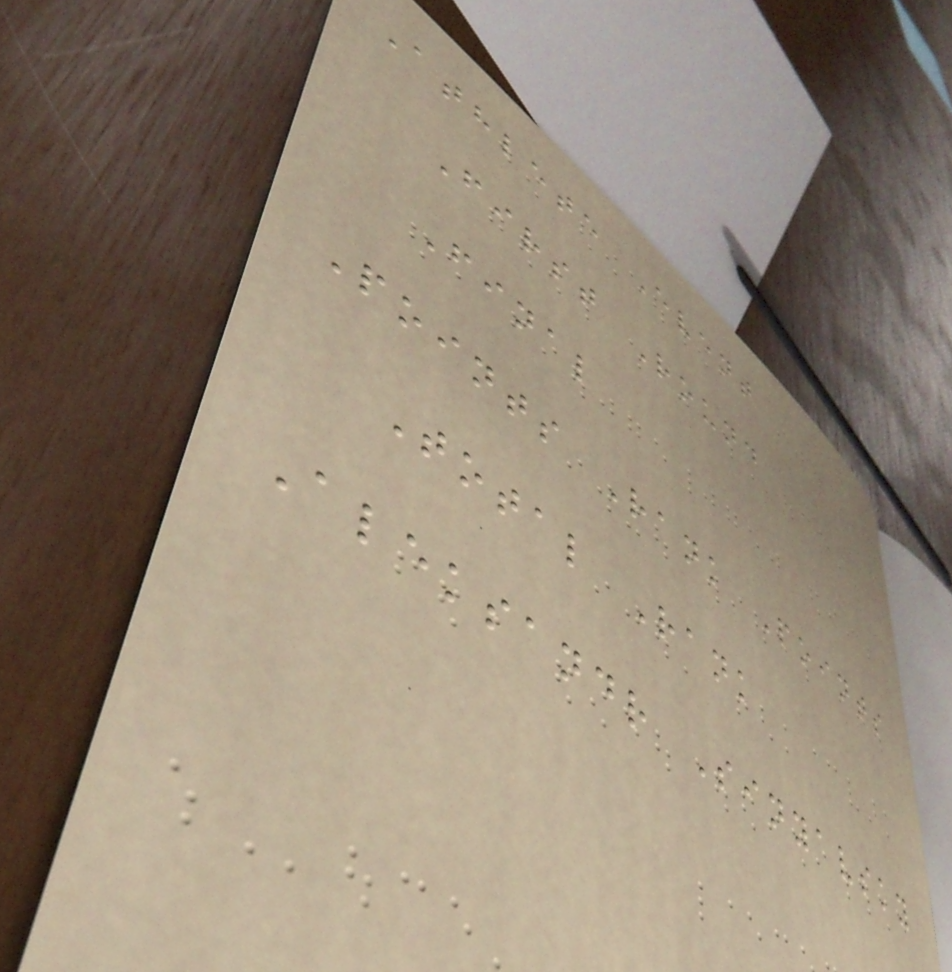Athlete Event
First Round
Final
Points Rank Points
Total Rank
Aleksandr Sinyavsky
